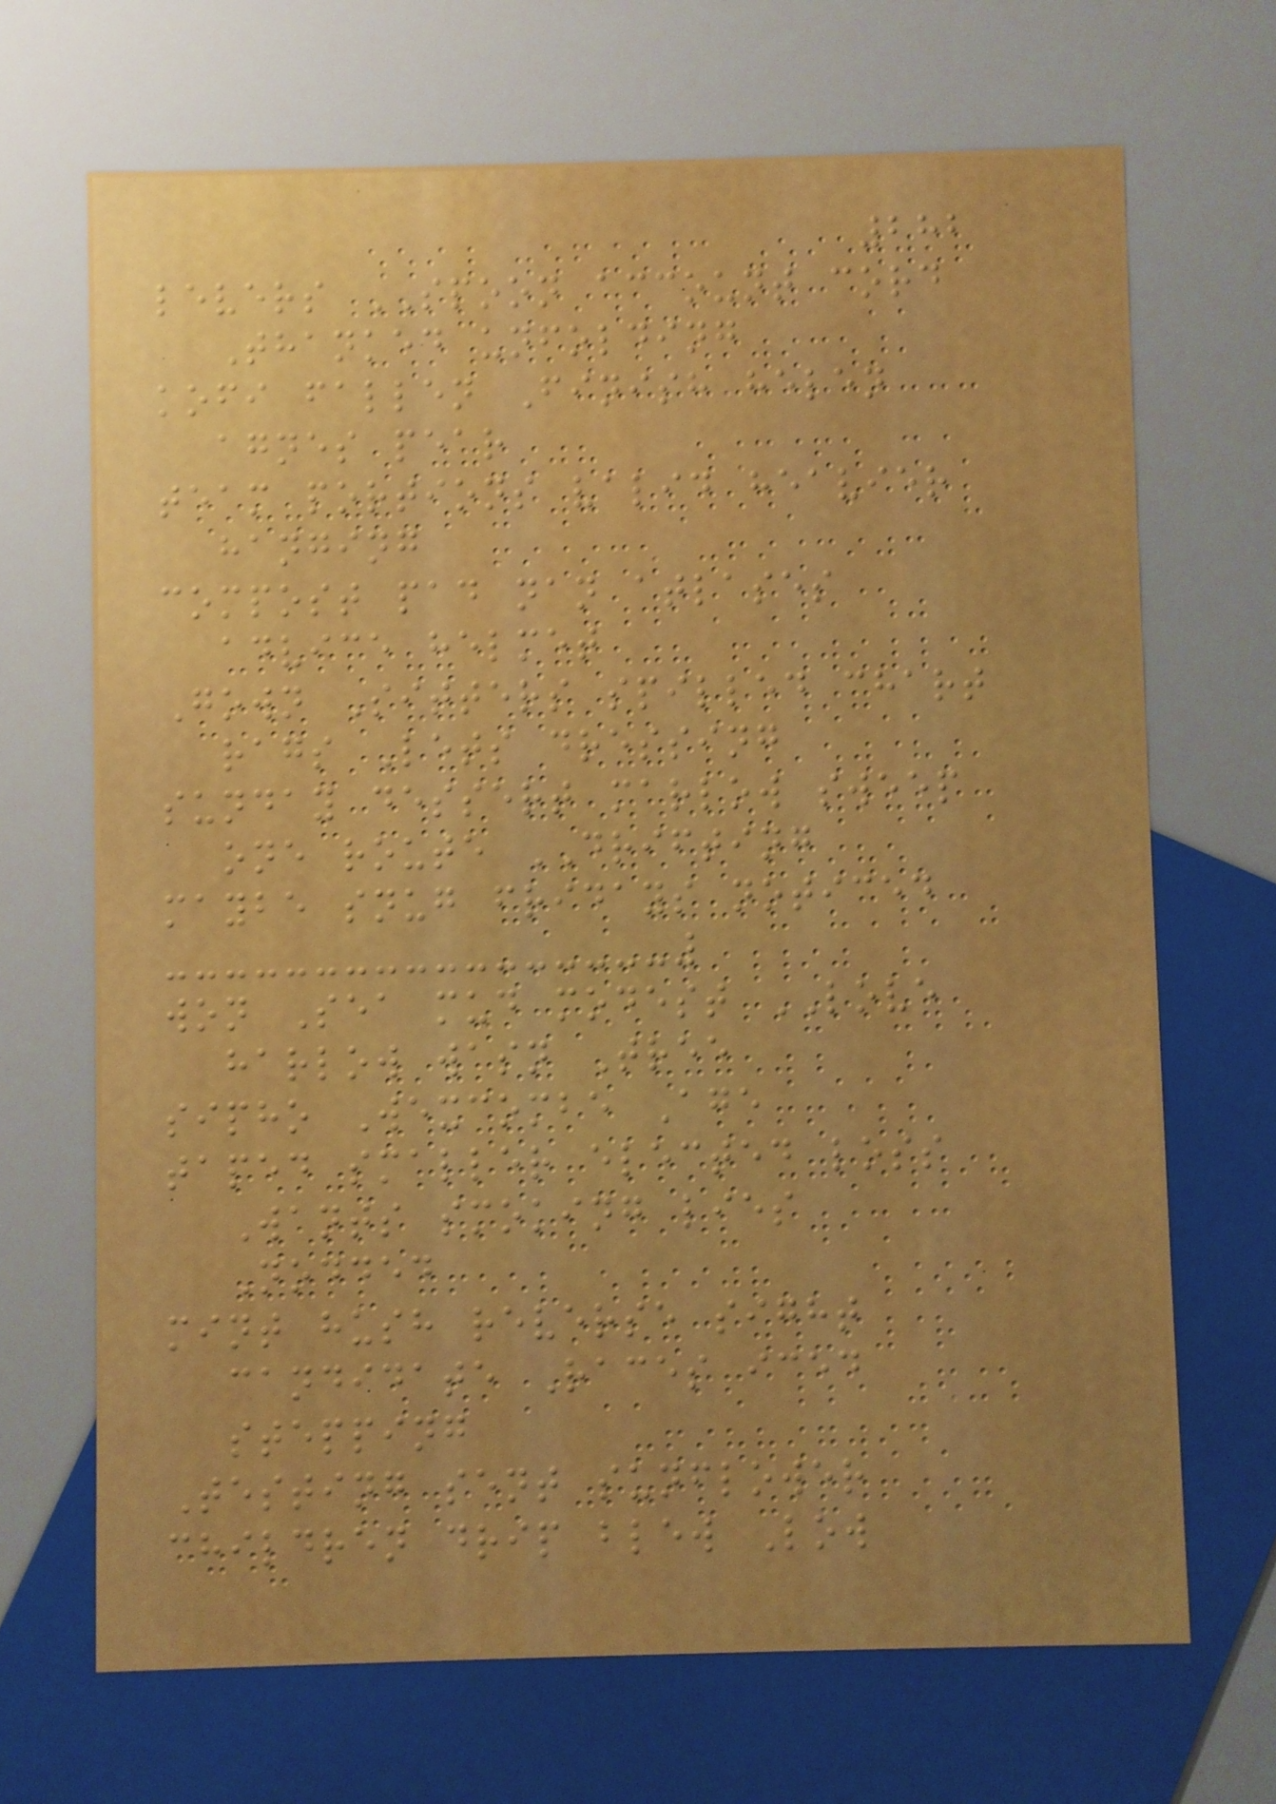282
levers SPOON account cord
Thanked unfolding
kofi fallen Finish helen
agnes pear
team portions valid heavier
hanging
compost pad nan atlases
advice helmet
Gown Sitters spilled chart
rags Lets dressing
sunday dessert marlow sweep
one route DRIFTING
maybe snug fridays noticed
won Sea mud modest LOVE
harlow wasn Tree
sipho Wexcombe Age
taped smaller elected loss
Wants smoking lies
Nodded
mint hush reverse sight
candidate Races iced
stepping
Testing sent sunflower
children drip blew Low
